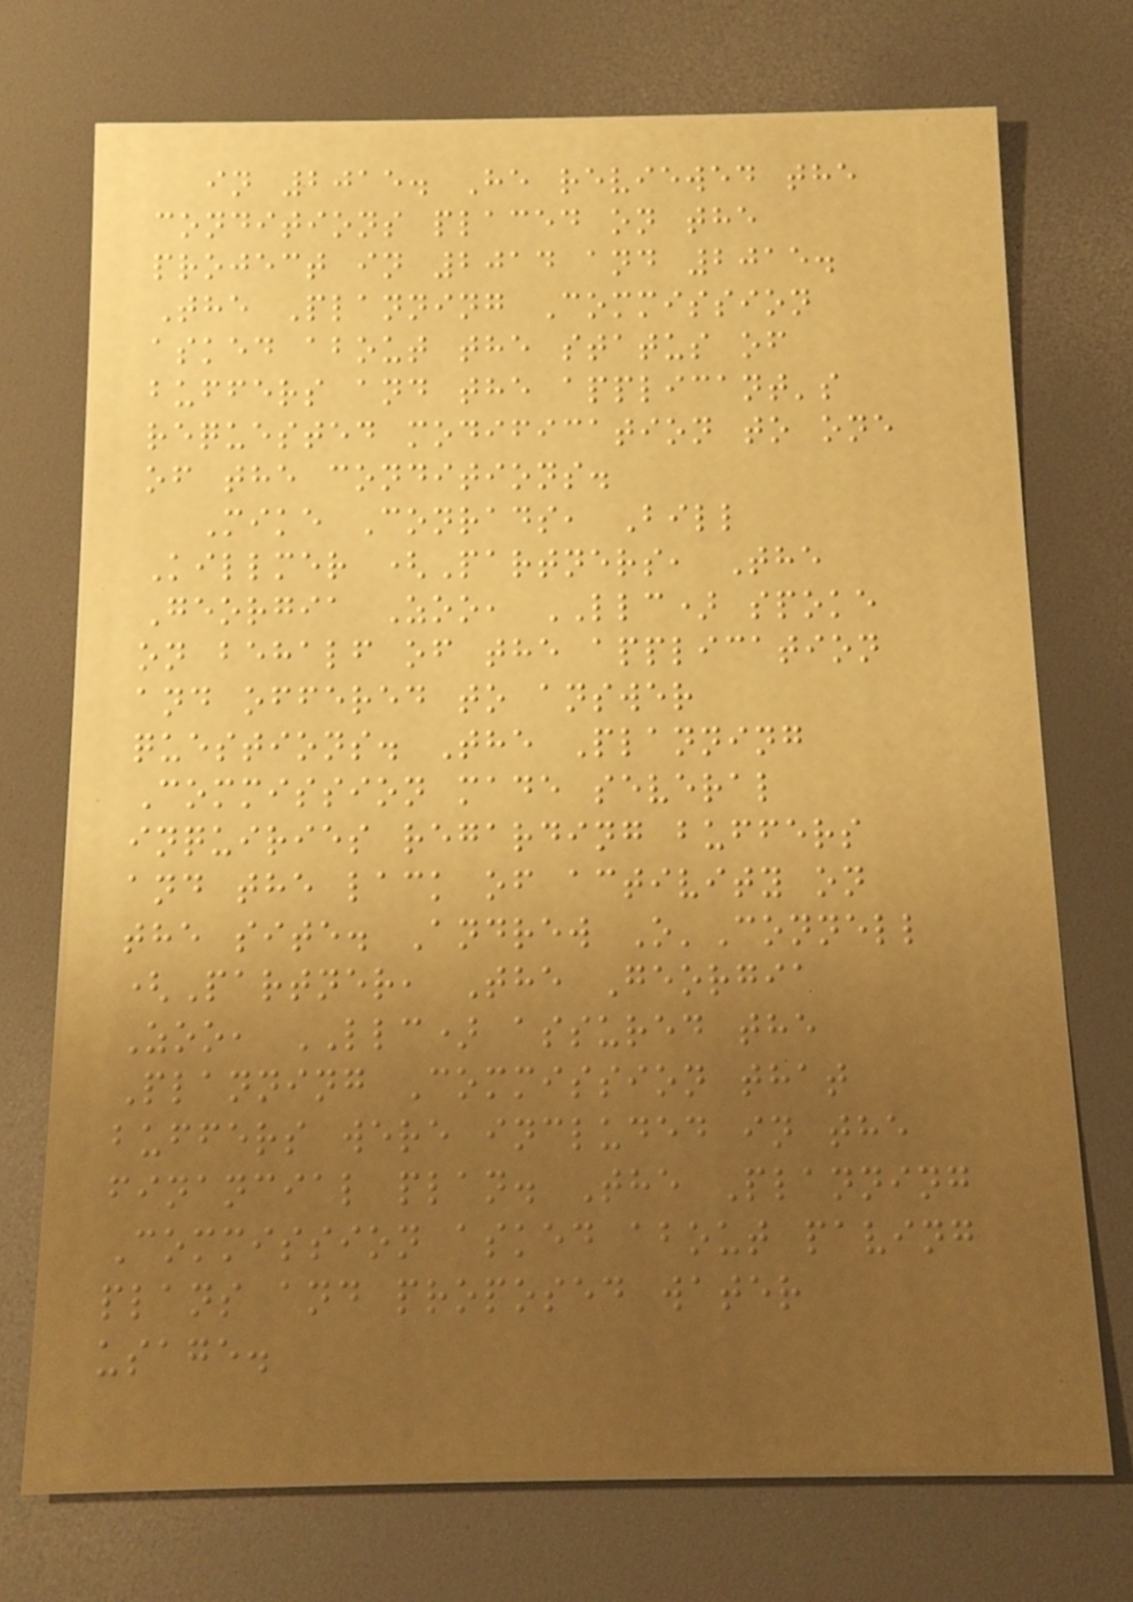in 2015. He reviewed the
conditions placed on the
project in 2014 and 2015.
The Planning Commission
asked about the status of
buffers and the applicant's
requested modification to one
of the conditions.
Mike Conrads, Bill
Killmer (Partners, The
Georgia Zoo, LLC) spoke
on behalf of the application
and offered to answer
questions. The Planning
Commission made several
inquiries regarding buffers
and the lack of activity on
the site. Andrew O'Connell
(Partner, The Georgia
Zoo, LLC) assured the
Planning Commission that
buffers were included in the
financial plan. The Planning
Commission asked about paving
plans and proposed water
usage.
